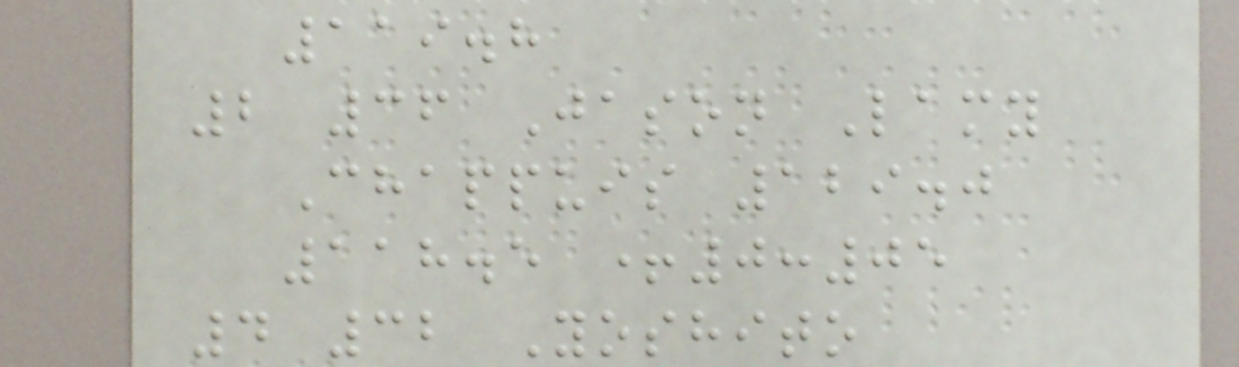119.8
2 36 Jason Lamy
Chappuis 129.0
118.5 +0:05
4 32 Yoshito
